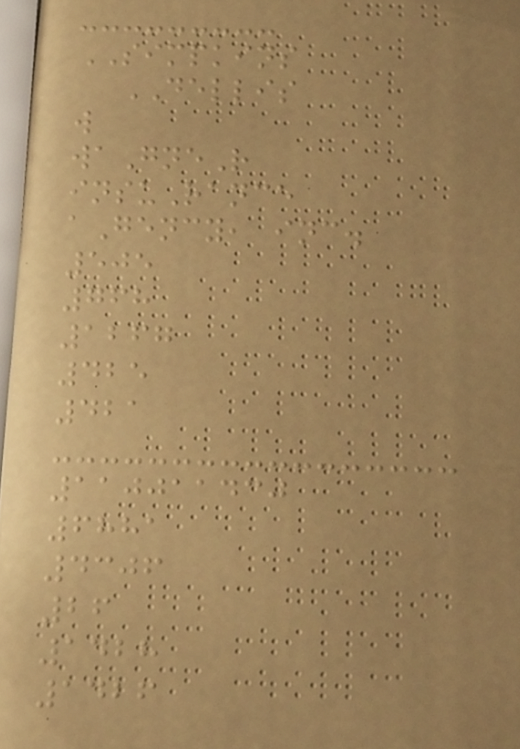SIMPKINS
DELLIS
w
waGneR
insuRance
aGency, inc.
505
768
1267
425
421
110011430
6881
4306
26
1428
1426
